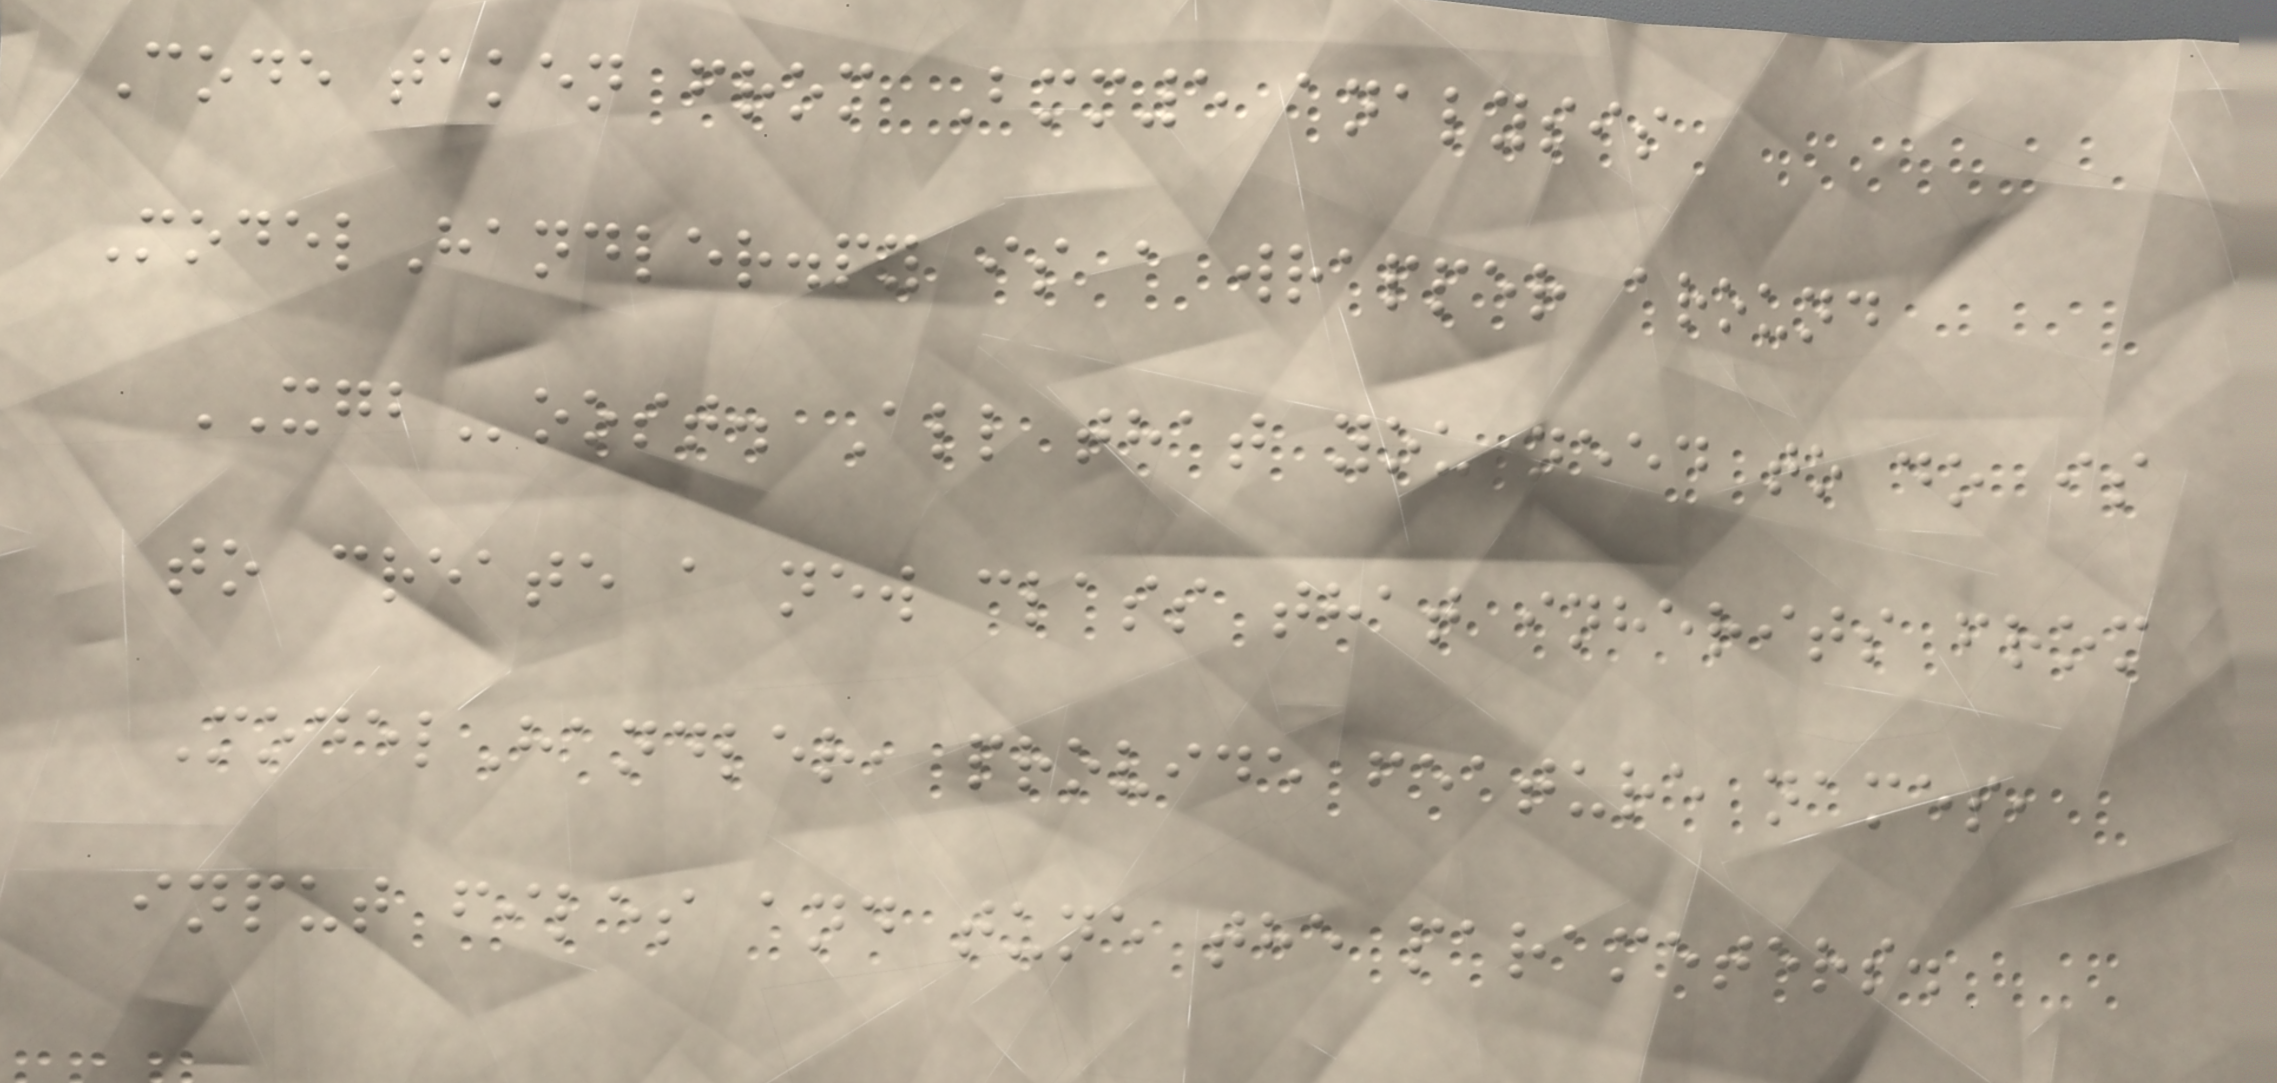Code taken from Bmm5 analysis
ModelHandler.py is a wrapper around
XGBoost. All that you need to do is
to create a new class that inherits from
ModelHandler, provide feature names,
input files and tune the parameters.
